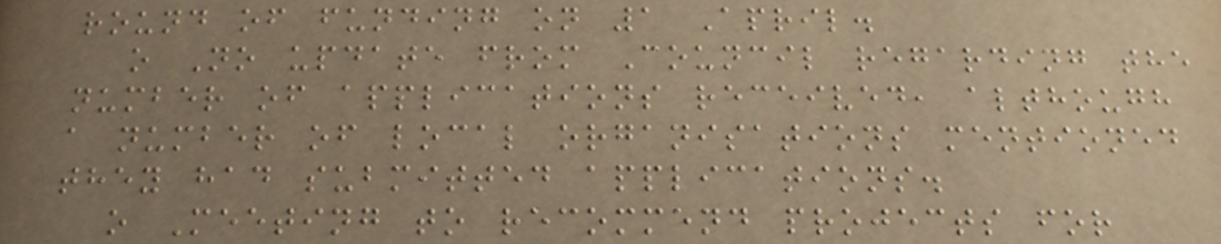round of funding on 1 April.
o No update from Council regarding the
number of applications received, although
a number of local organisations mentioned
they had submitted applications.
o Meeting to recommend projects for
